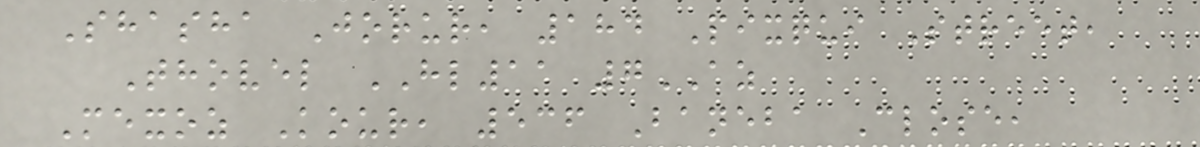Shasha Jorur, 184 Pixqui Street,
Thovel HL11 7AZ
Mexoz Kour, 536 Baneba Close,
